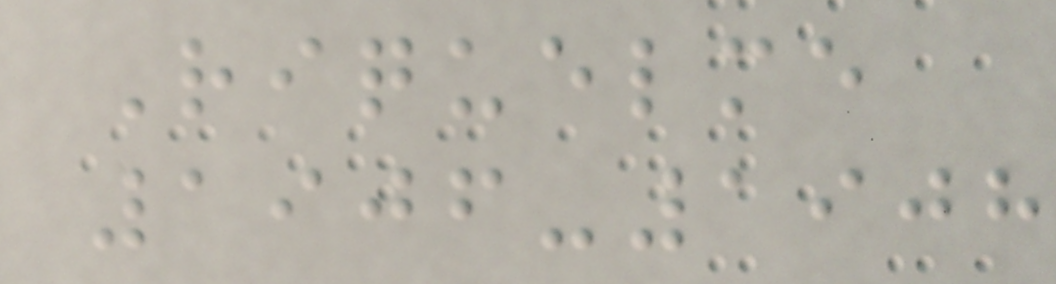Riquelme
1906-1908
